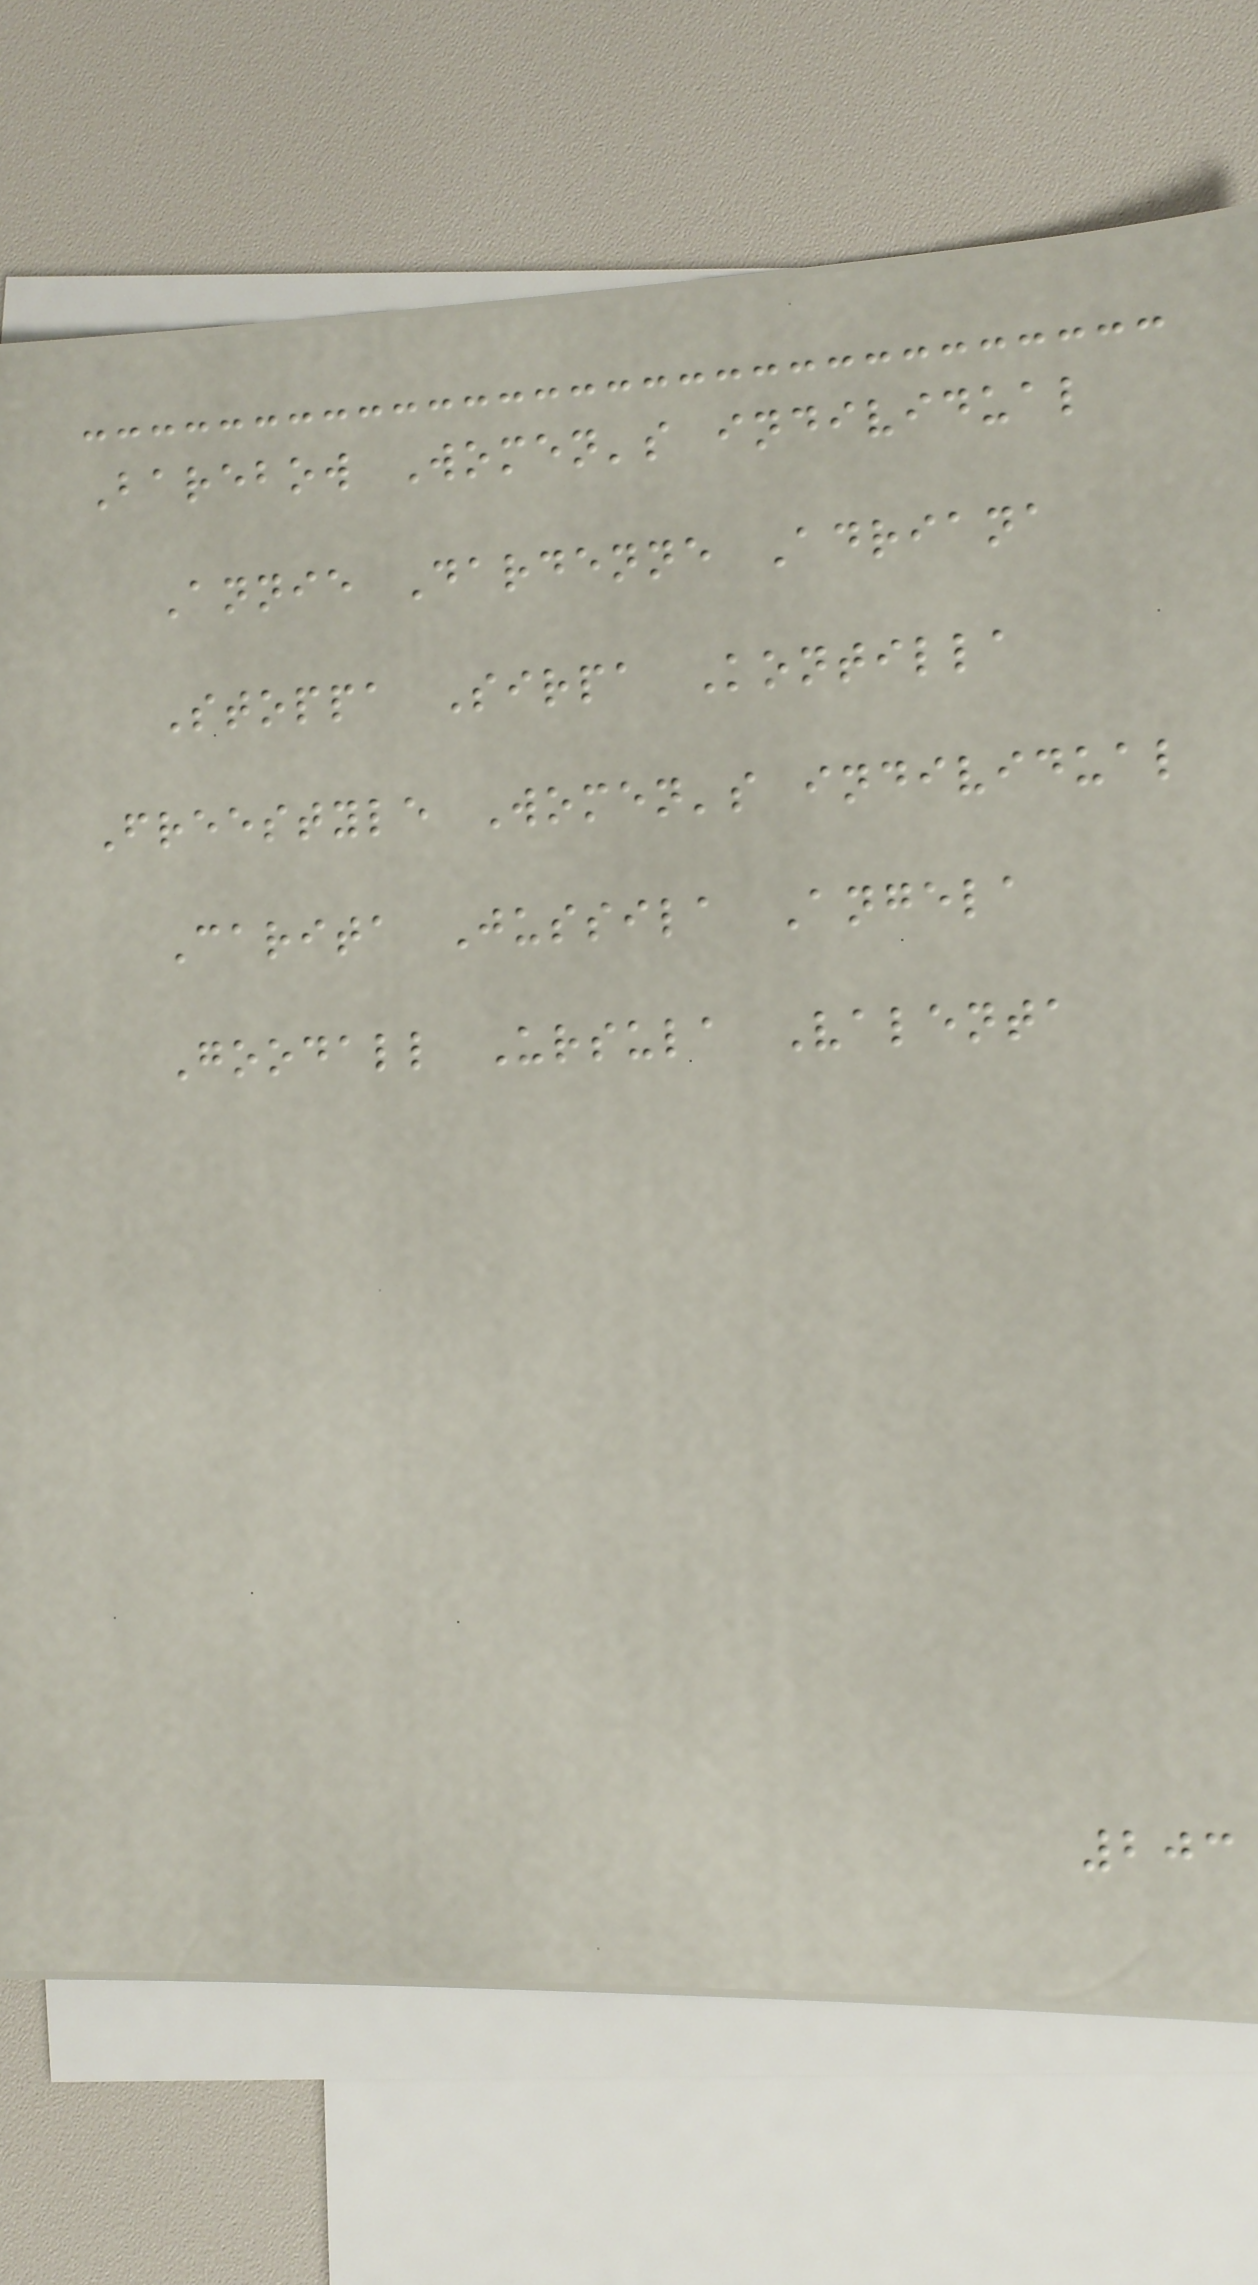Barebow Women's individual
Annie Dardenne Adriana
Stoppa Sirpa Kontilla
Freestyle Women's individual
Carita Jussila Angela
Goodall Ursula Valenta
203
